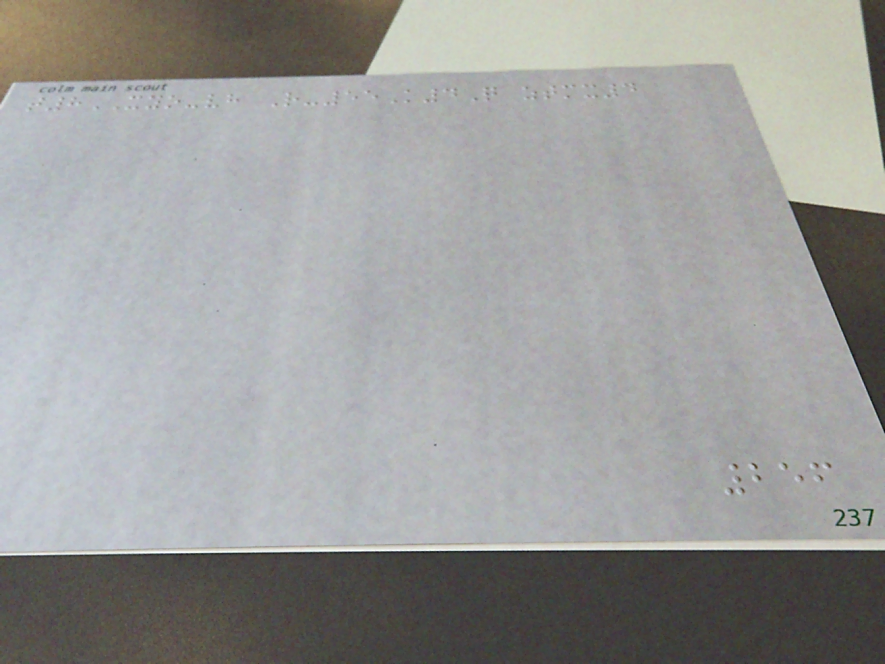t8XYO-vh R-55K4Q ztmx4
256
